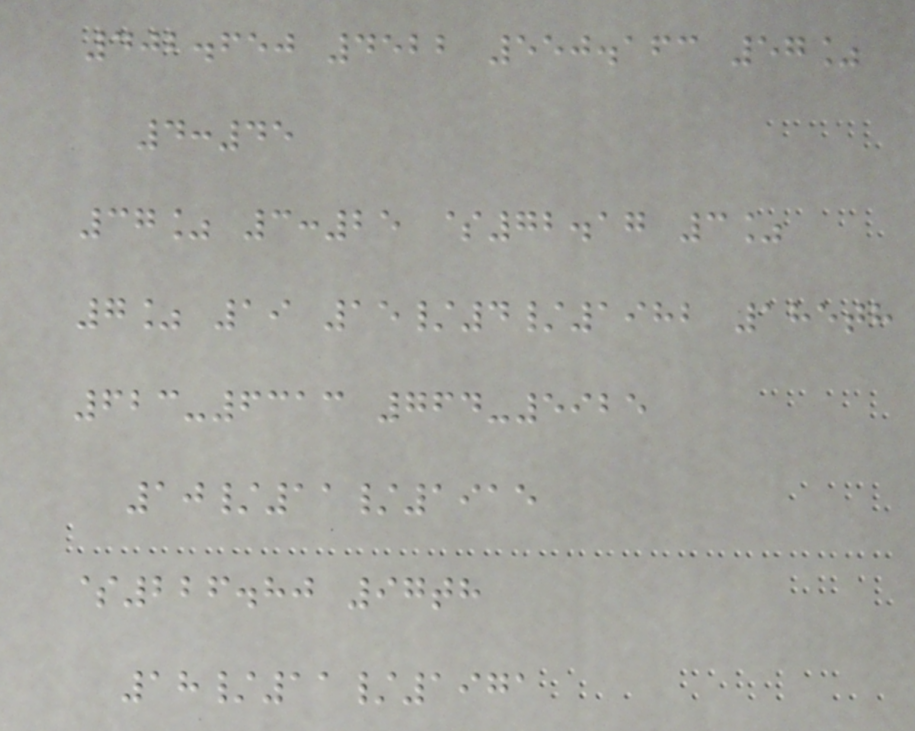402.650 4522 550.163 57%
4:45
37% 3:25 $72.17 3%
7% 19 15/4/1982 185th
623-6313 764-5925
10/11/1915
$226.80 97th
18/11/1971
